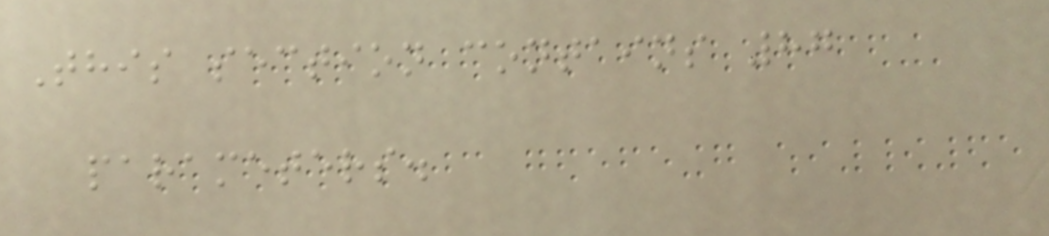This section contains 87
parameters.
